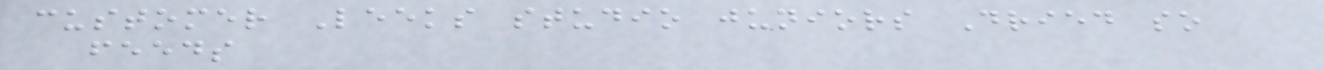customer Leeks studio juniors Dried so
feeds
